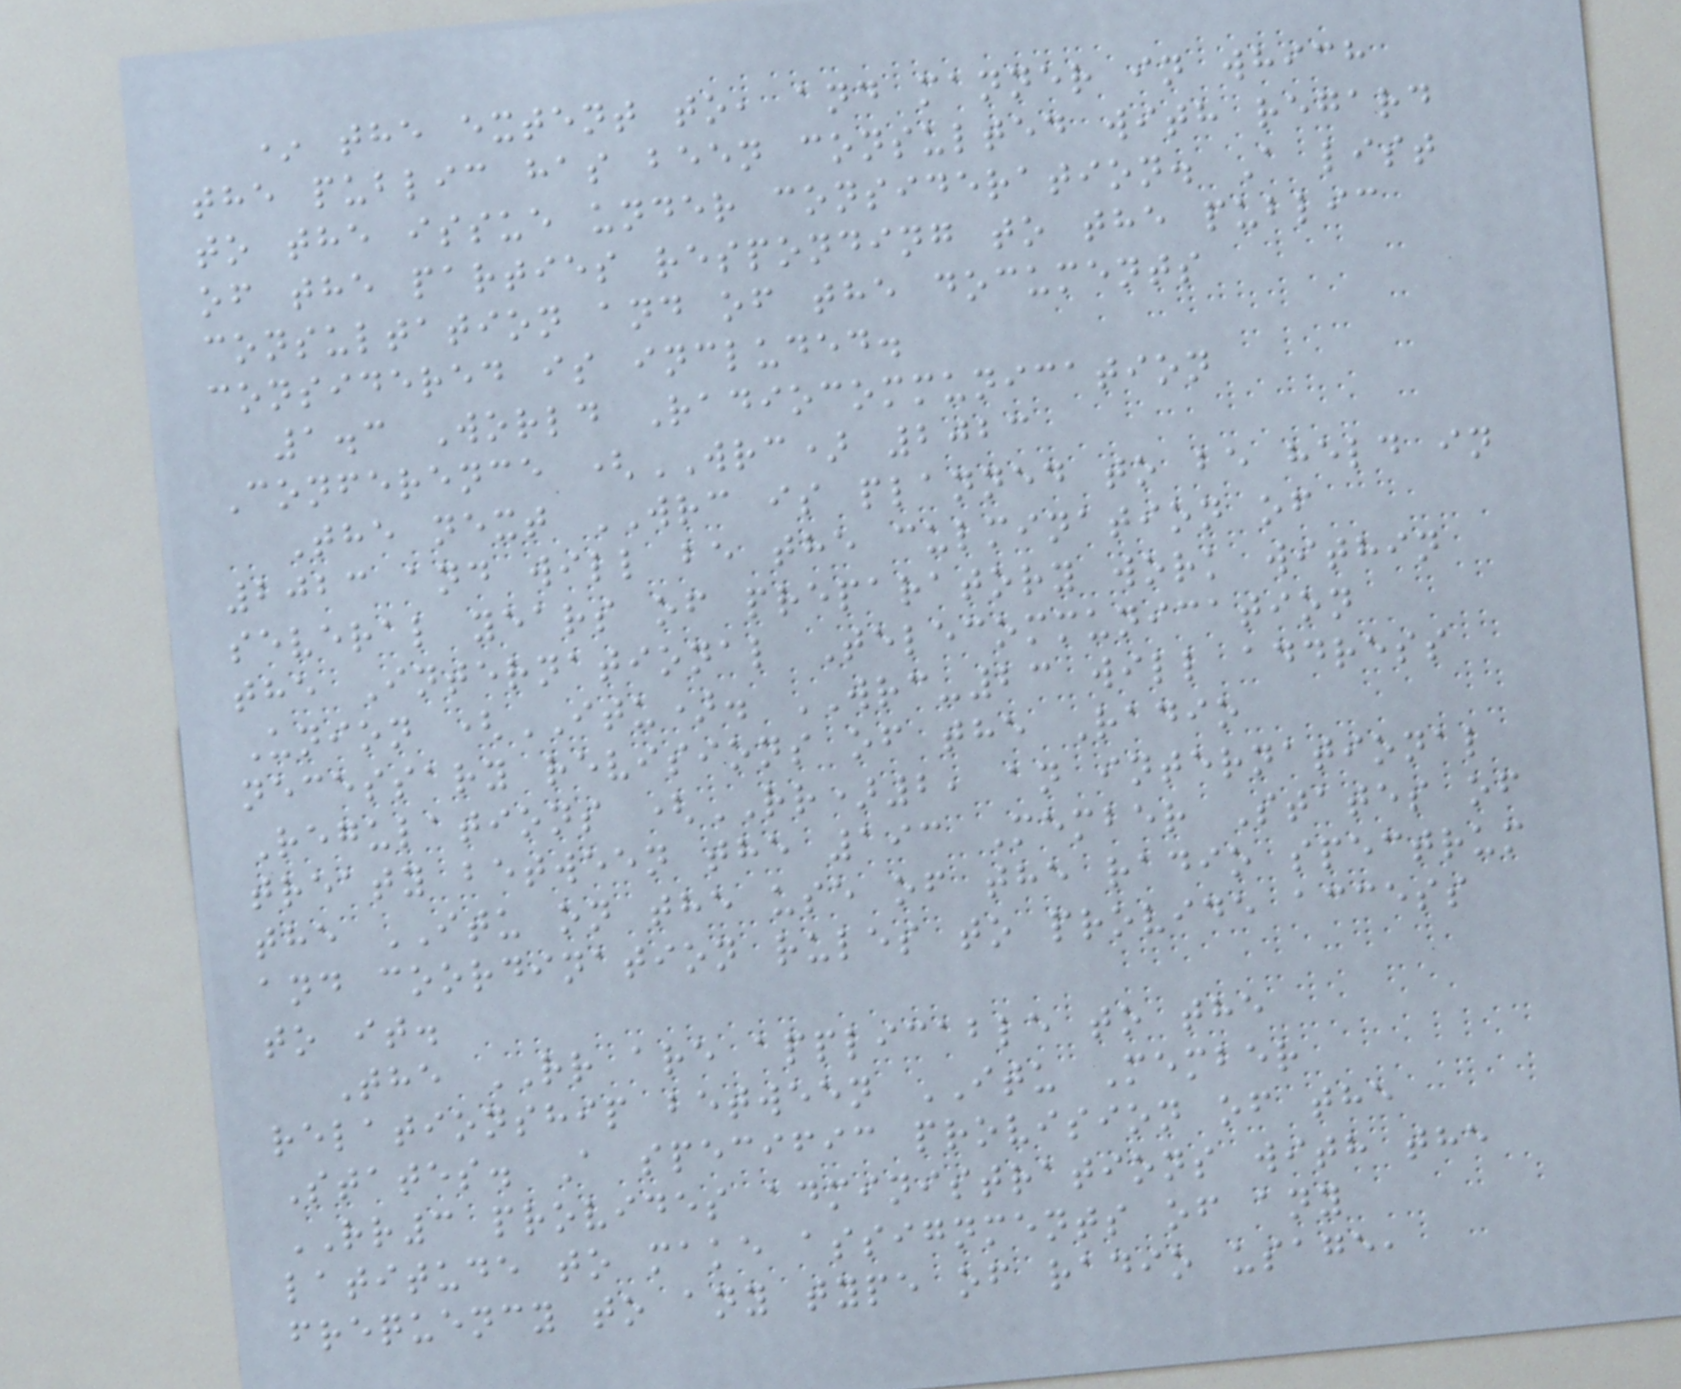* the extent to, and manner in which
the public has been consulted with regard
to the issue under consideration. A list
of the parties responding to the public
consultation and of the documents
considered is included.
1.3 World Radiocommunication
Conference (WRC) 2023
The next WRC is planned to be held in
2023 and will be the culmination of
several years of preparatory work within
the International Telecommunication
Union (ITU). WRC-23 will address
necessary revisions of the Radio
Regulations (RR)2, an international
treaty between the 193 Member States of
the ITU on the use of the radio spectrum
and coordination rules to provide access
to it.
The RR are applicable to the
relationship between ITU Member
States. A specific provision of the
RR3 provides administrations with the
latitude to make assignments of any
frequency to any type of radio usage,
